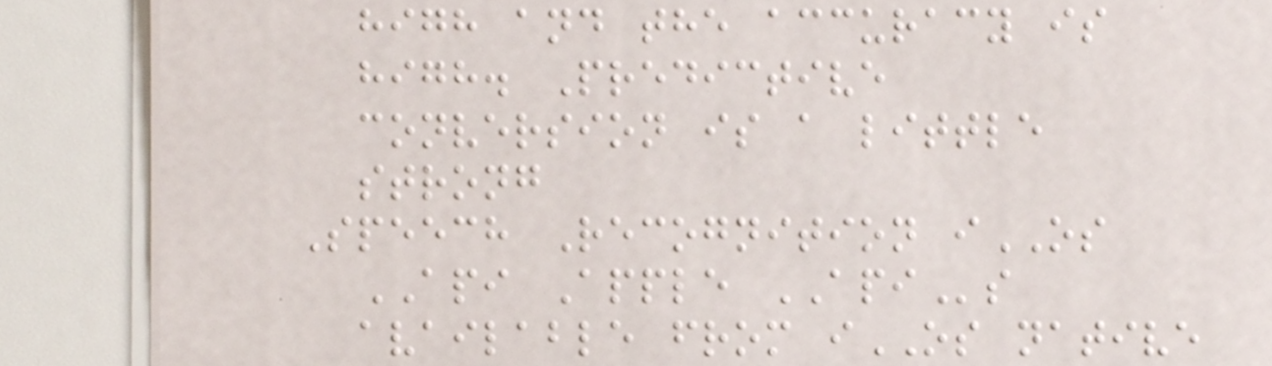high and the accuracy is
high. Predictive
conversion is a little
strong
Speech Recognition iOS
API Apple APIs
available from iOS native
